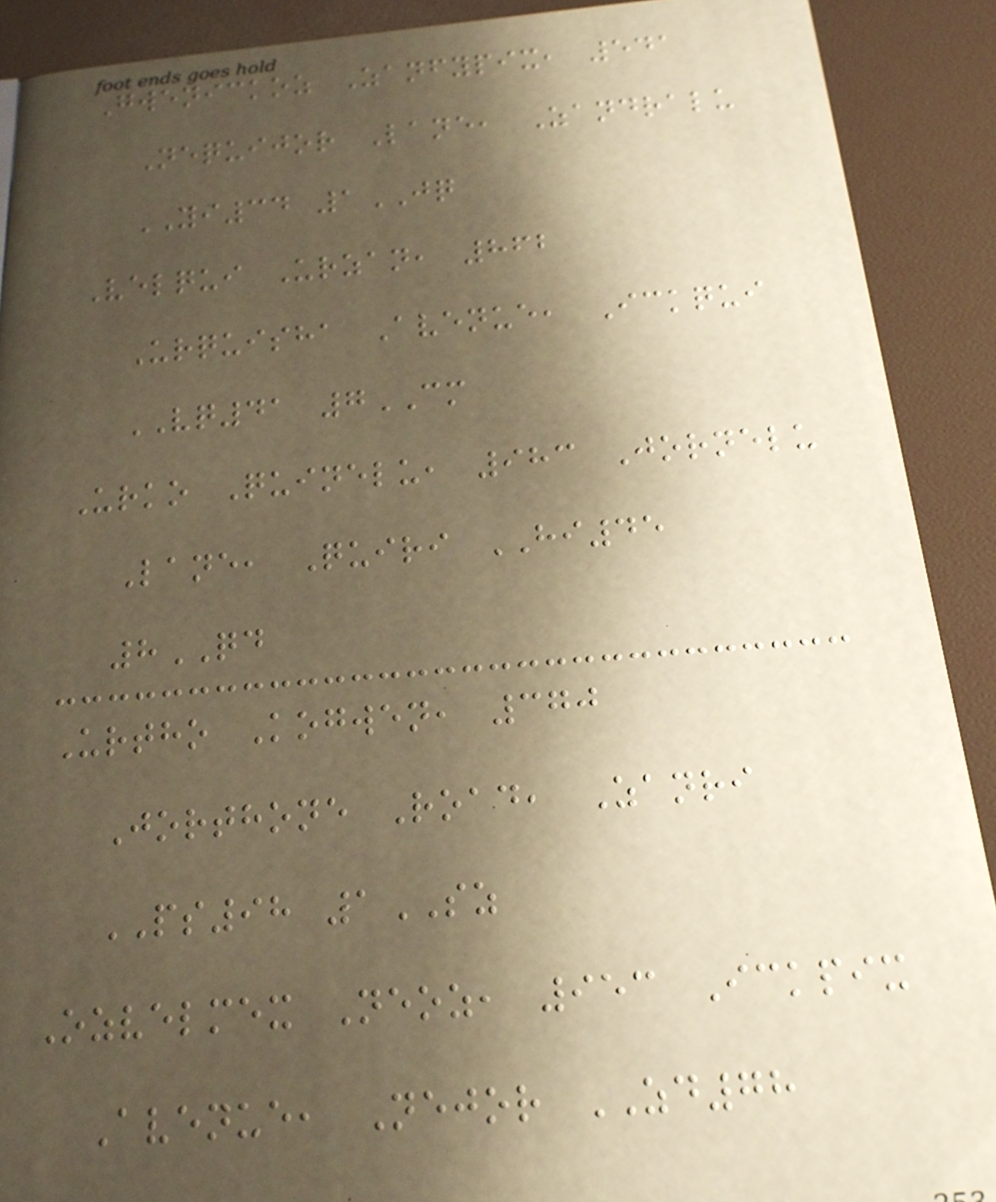Gwenickoz Zanfypix, 541
Nequijor Lane, Zandralu
YI34 1JQ
Velqui Urzan, 862
Urquisha Avenue, Ickqui
VQ41 7CM
Urko Quinelu, 983 Jornelu
Lane, Quiri HI45
8QD
Urtho Kogwen, 370
Jorthone Road, Zanri
PS98 1SZ
Ozvelmex Neoz, 953 Ickpix
Avenue, Nejor ZD78
